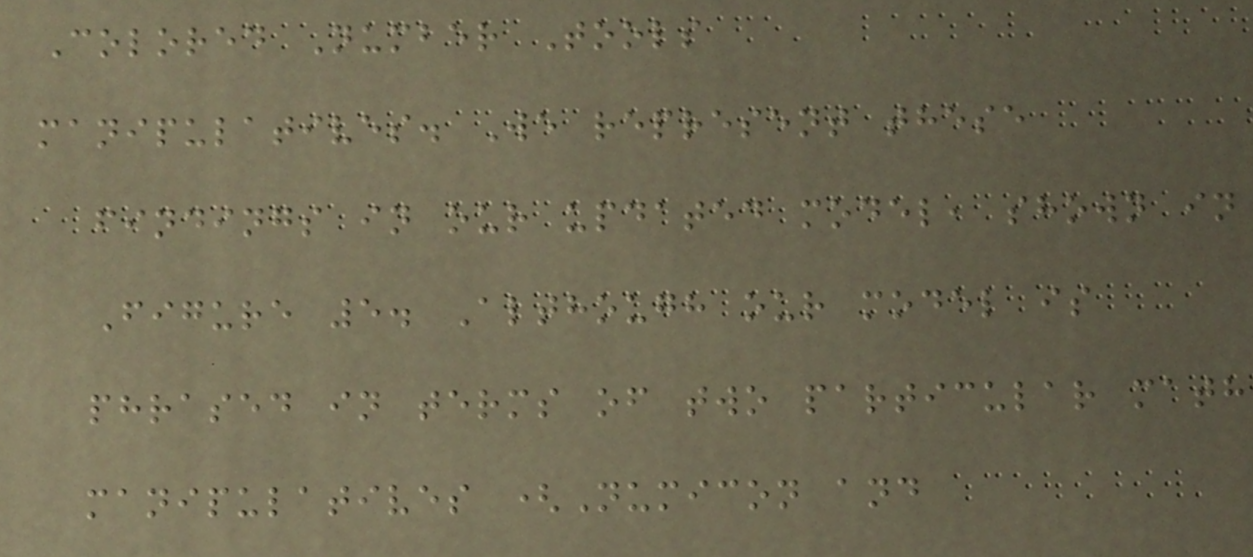Colored Number Tools
manipulatives. We represent these
findings in our updated model, shown in
Figure 5. Although our model is
phrased in terms of two particular math
manipulatives (Numicon and
